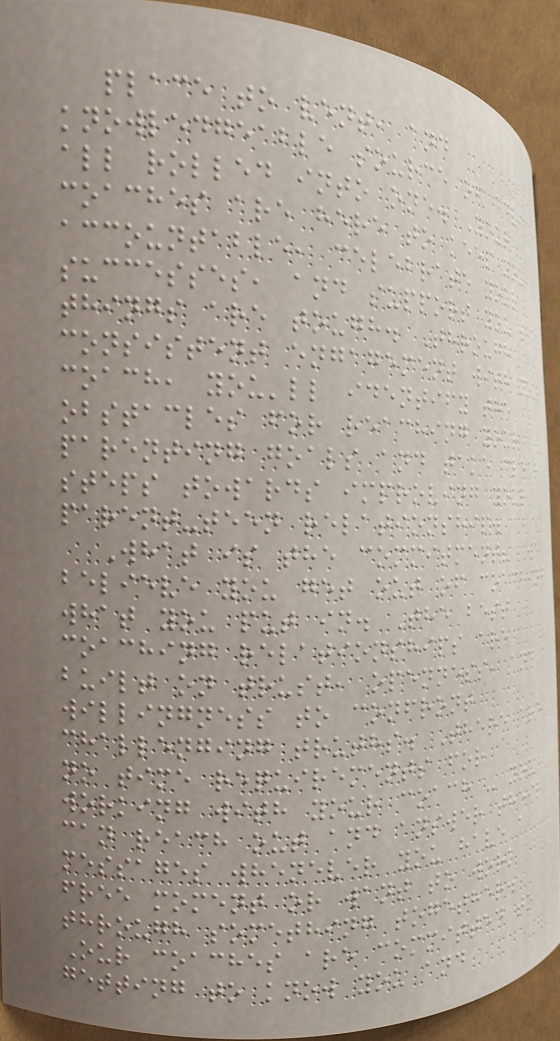place to vent, and
knowledgeable source of advice,
all rolled into one. Your
coaches are here to keep you
accountable, celebrate your
successes, and support you when
things are tough. Through
consistent engagement with your
coach, you'll identify the
obstacles for reaching your
parenting goals and take clear
steps towards improving your
parent-teen relationship.
What is the commitment? We
believe you get out of coaching
what you put in. The best
coaching relationships are
built on trust, openness, and a
willingness to confront
challenging truths. There are
no time requirements for
working with your coach - you
can reach out and answer their
messages whenever you have a
free moment or want to work
through something together.
Our coaches are committed to
getting to know you and
